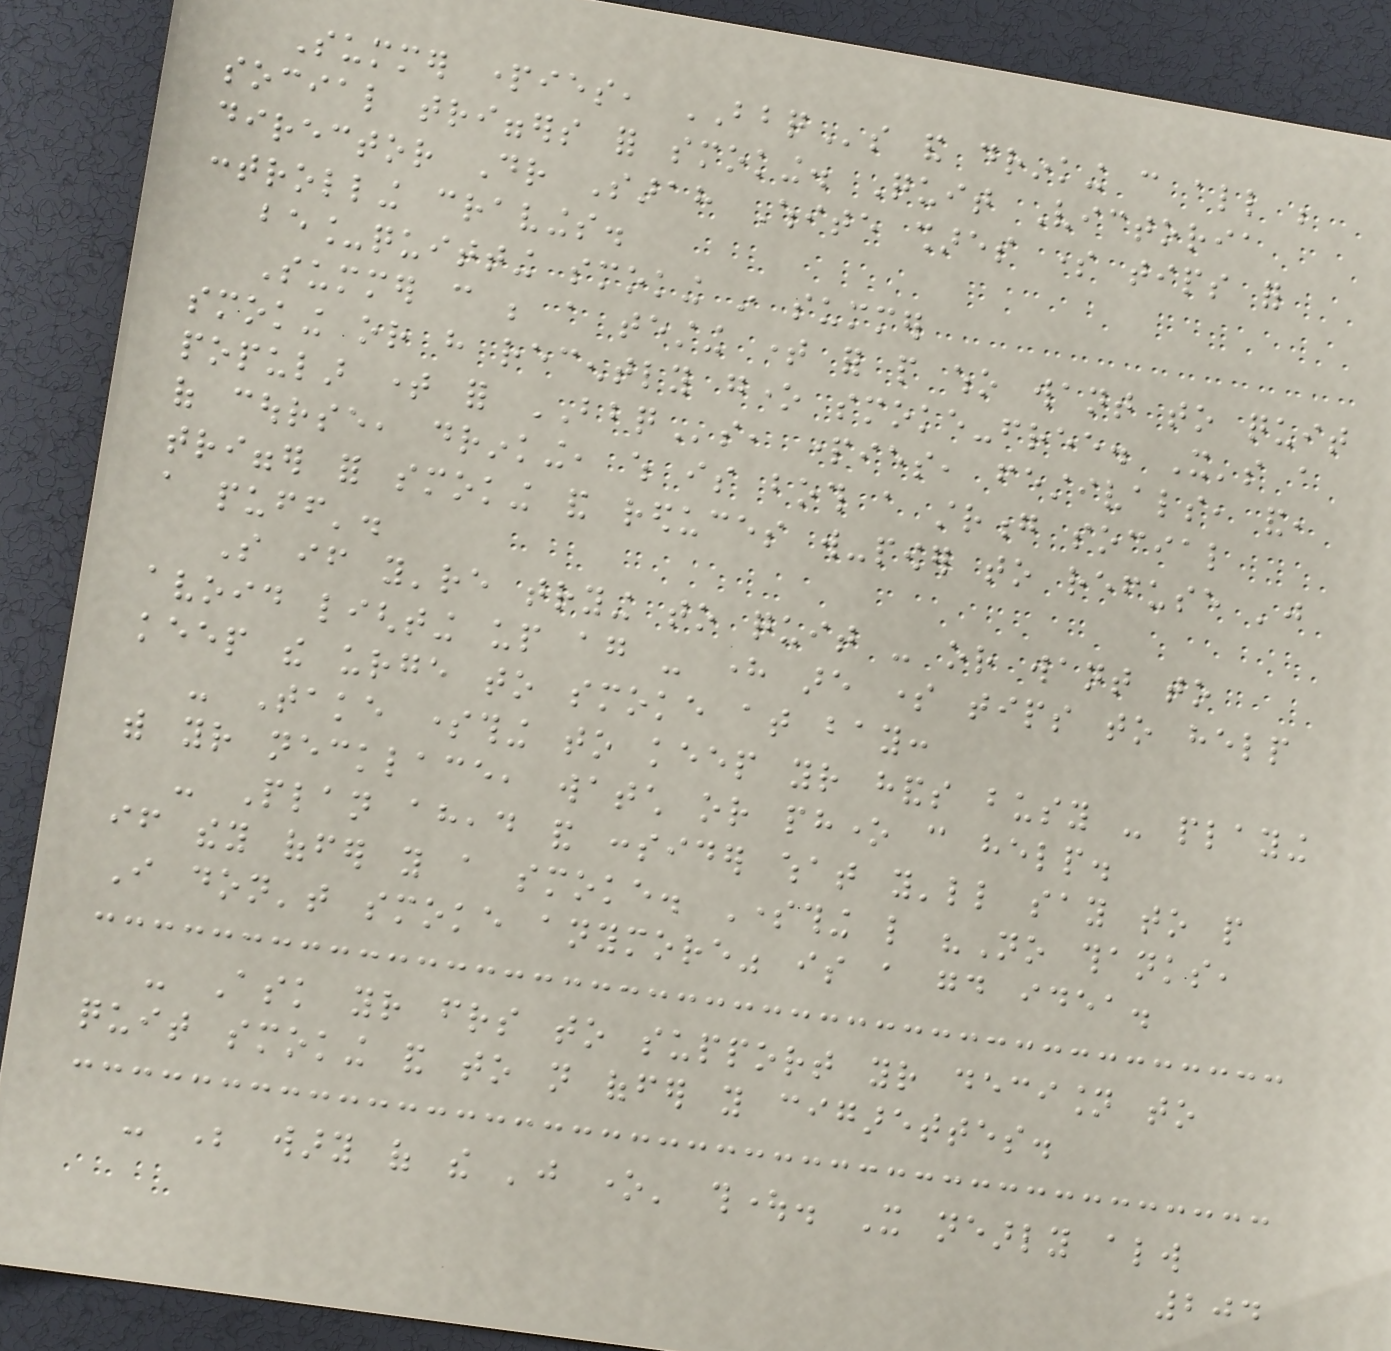Summer parties, BBQs and drinking can all be
social triggers for smoking. Quit Victoria
director Dr Sarah White shares some tips for
controlling cravings.
be_quitting smoking in summer
Summer can be a testing time for people who want to quit
smoking or have recently gone smoke-free. It's a
popular time for BBQs, parties, festivals, and,
of course, drinking, which is both a strong social
trigger for smoking and reduces will-power to refuse 'just
a puff'.
So if you're trying to quit - or want to
avoid lighting up again - here are some tips to help
keep the urge to smoke at bay:
- Take something to keep your hands busy - playing
with your necklace, watch or phone can help.
- Plan ahead and consider what you'll say to people
if they offer you a smoke. Something like "No thanks,
I don't smoke anymore" is a good idea.
- Ask your friends to support your decision to
quit smoking and to not offer you cigarettes.
- Be wary of the 'just one' thought. It nearly always
204
